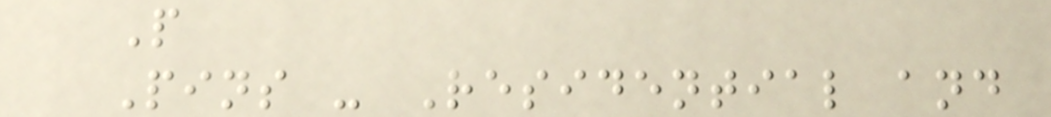P
Pins - Residential and
